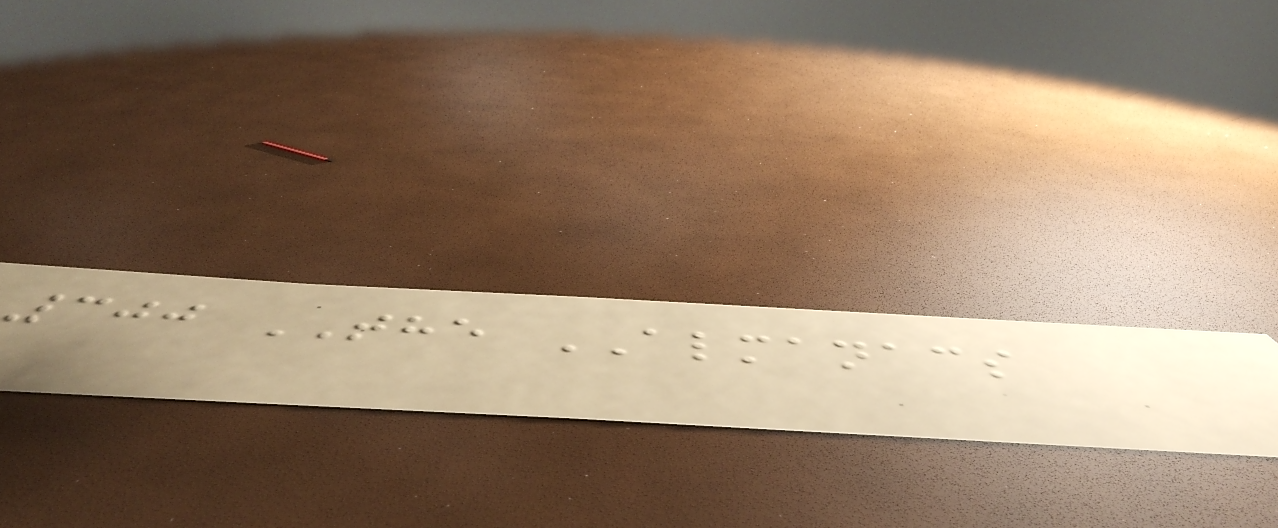300 THE ALMANACS
